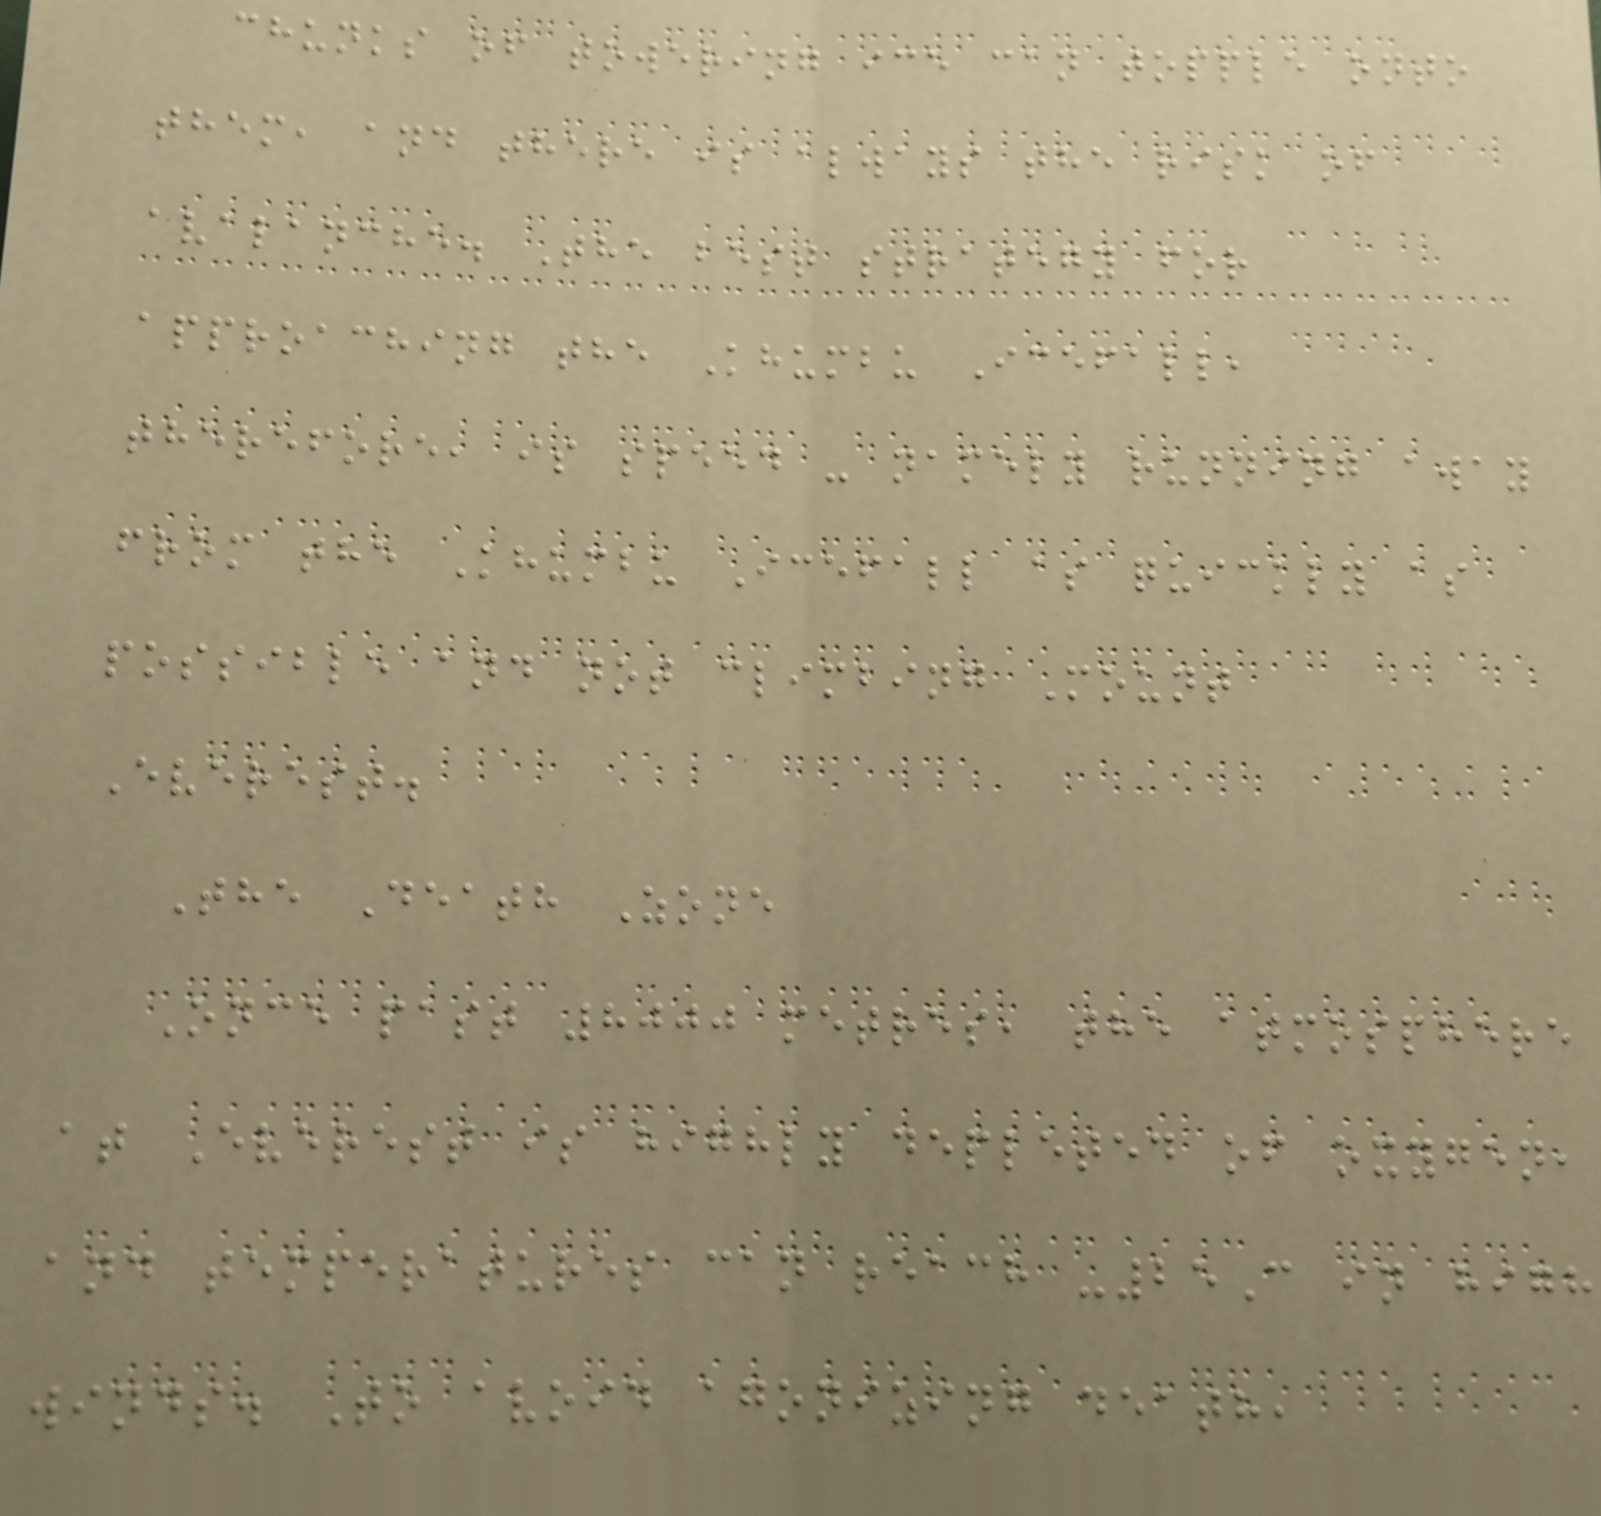chunks of towering ice can topple onto
them, and there is always the risk of
avalanche. The best strategy for
approaching the Khumbu Icefall,
therefore, is speed - namely running away
from the Khumbu Icefall as quickly as
possible and not climbing Mount
Everest.
The Death Zone
Once past 8000 metres, the atmosphere
at Everest is highly depleted of oxygen,
and temperatures can reach -25C in high
winds. To avoid agonizing death,
